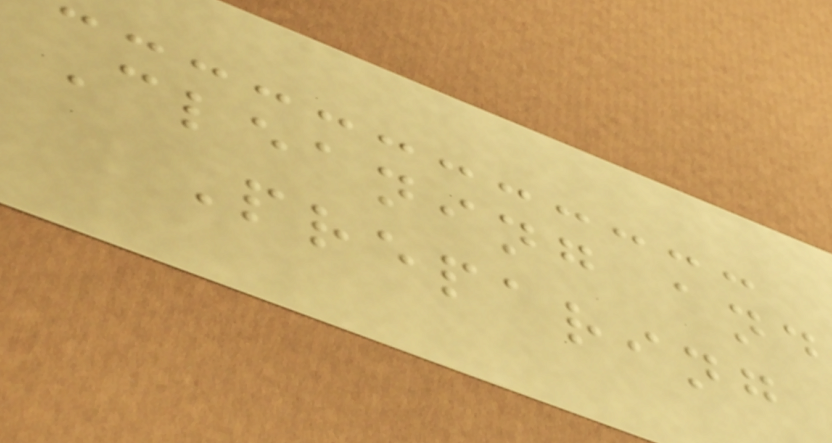Cleaning and
Preparing
